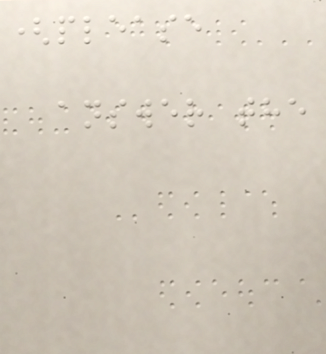(please
answer the
